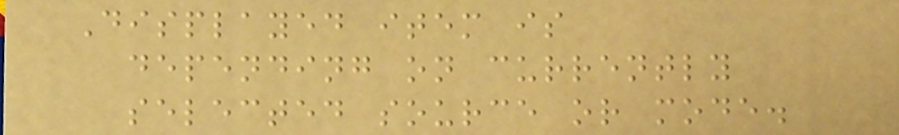Displayed item is
depending on currently
selected source or mode.
